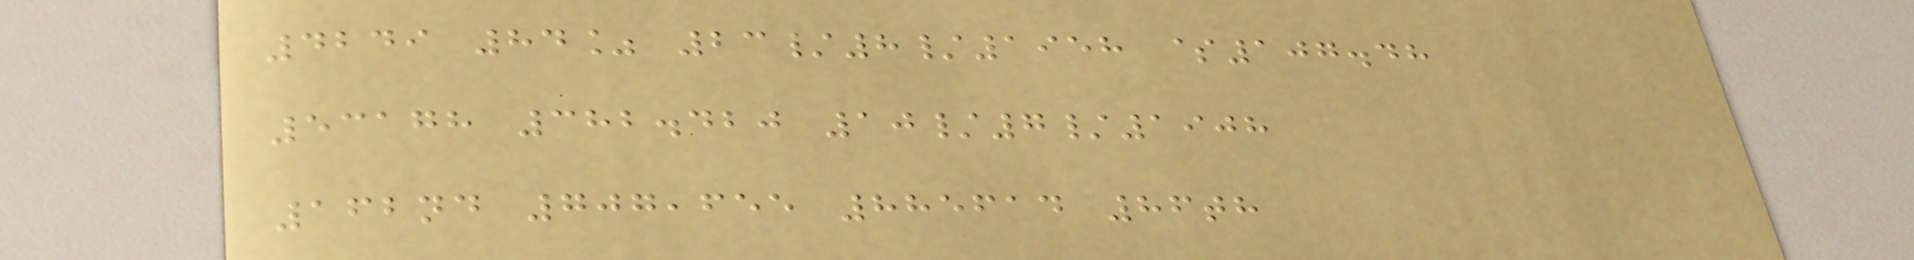4249 84% 23/8/1958 $107.48
53178 382.420 10/7/1908
162nd 707,655 885614 86th
